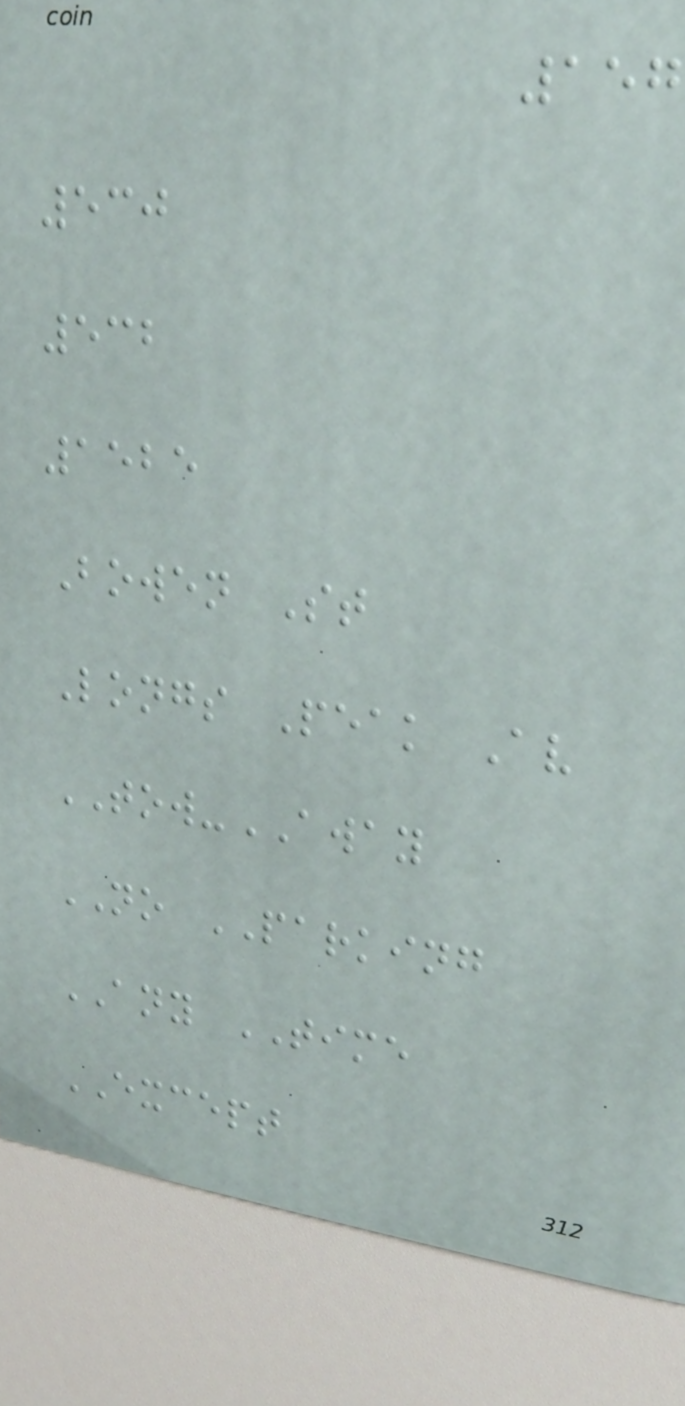157
530
532
1525
Bowen St
Longs Peak Av
TOW-AWAY
NO PARKING
ANY TIME
EXCEPT
